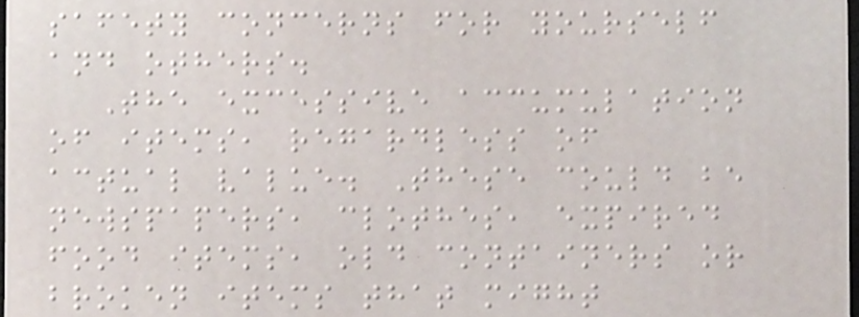safety concerns for yourself
and others.
The excessive accumulation
of items, regardless of
actual value. These could be
newspapers, clothes, expired
food items, old containers or
broken items that might
